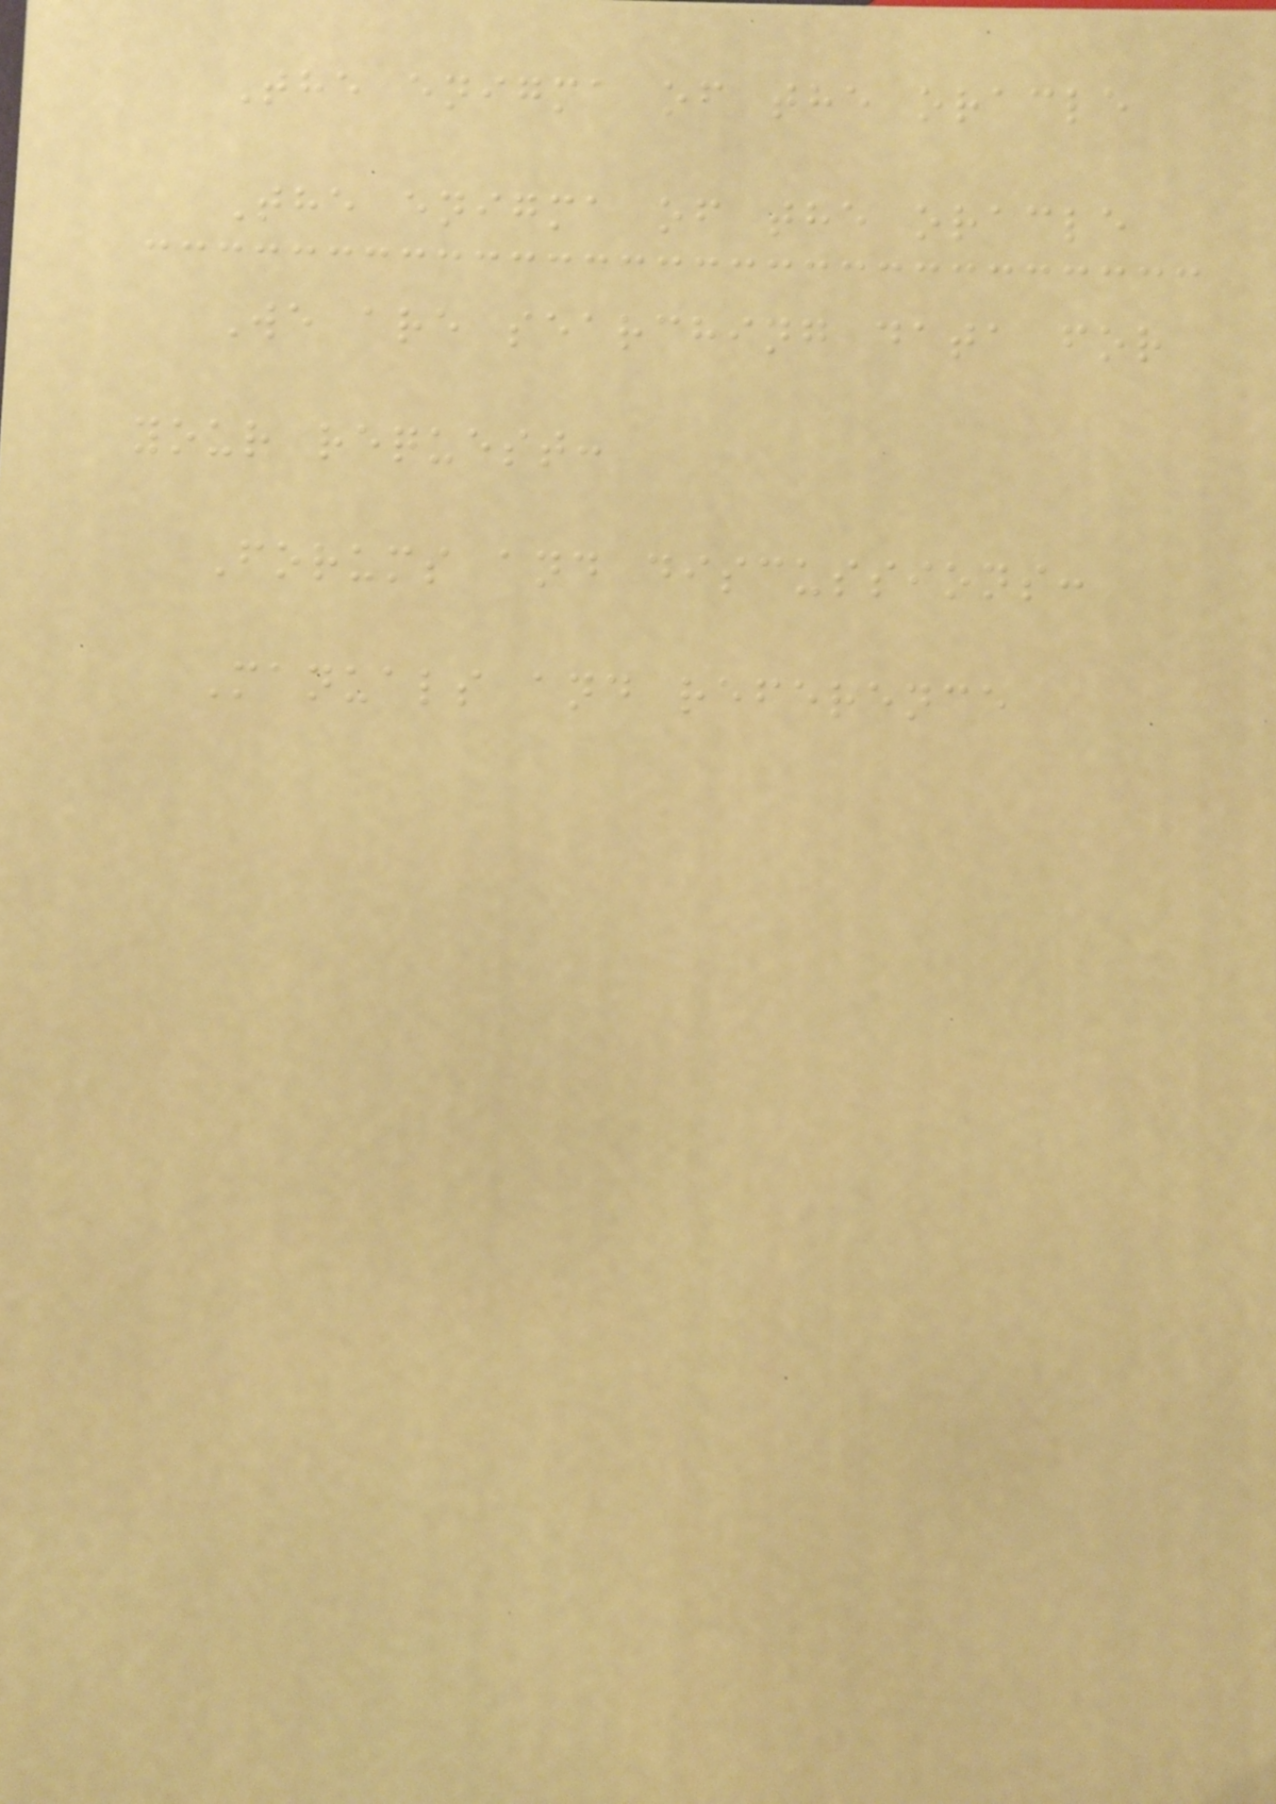The enigma of the oracle
The enigma of the oracle
We are searching data for
your request:
Forums and discussions:
Manuals and reference
